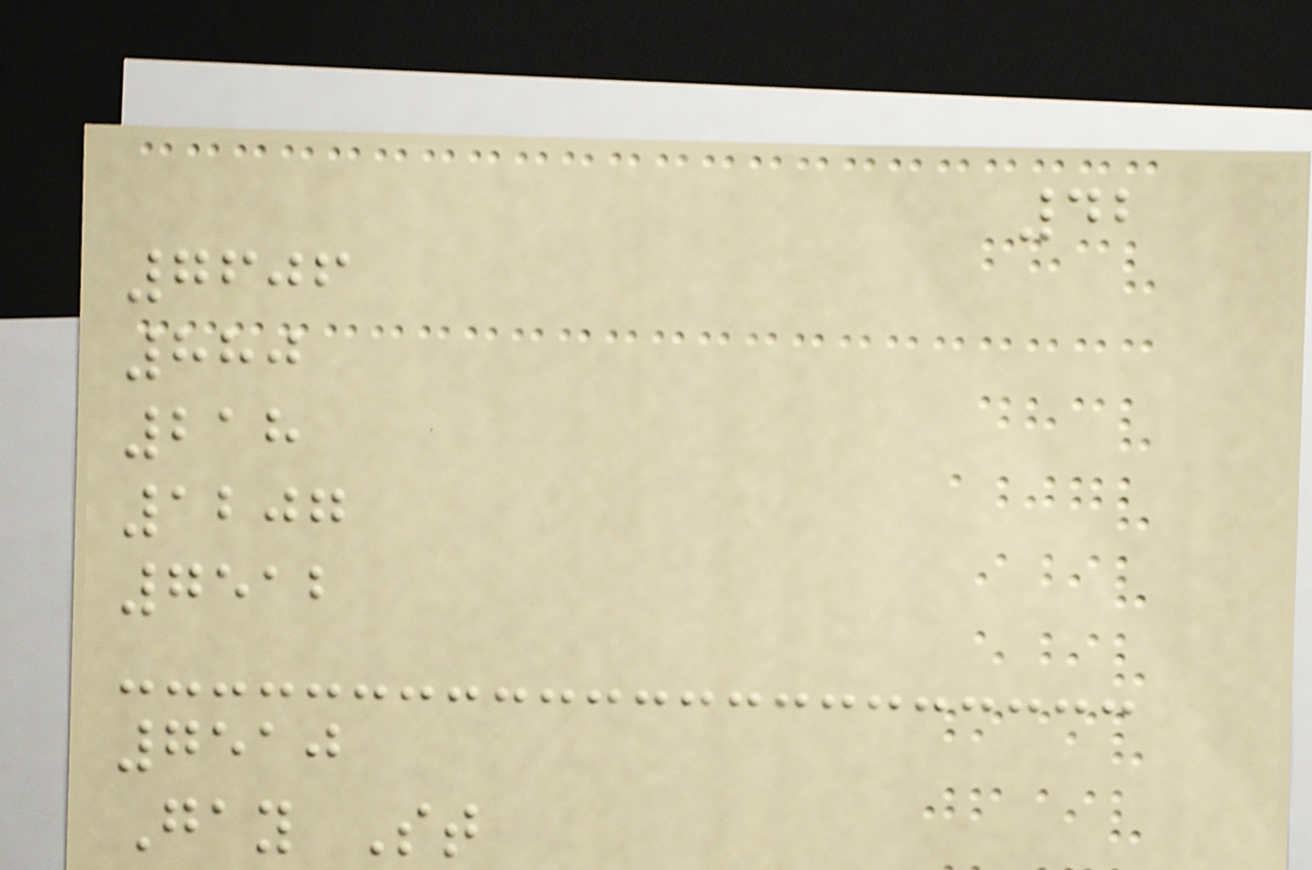42
7606
880
218
1207
7512
7510
Gay St
